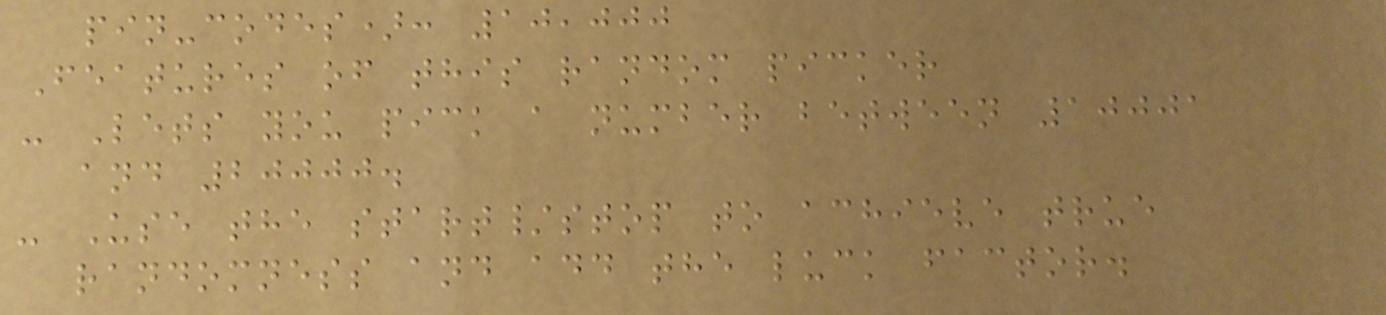pin-codes): 10,000
Features of this random picker
- Lets you pick a number between 10001
and 20000.
- Use the start/stop to achieve true
randomness and add the luck factor.
